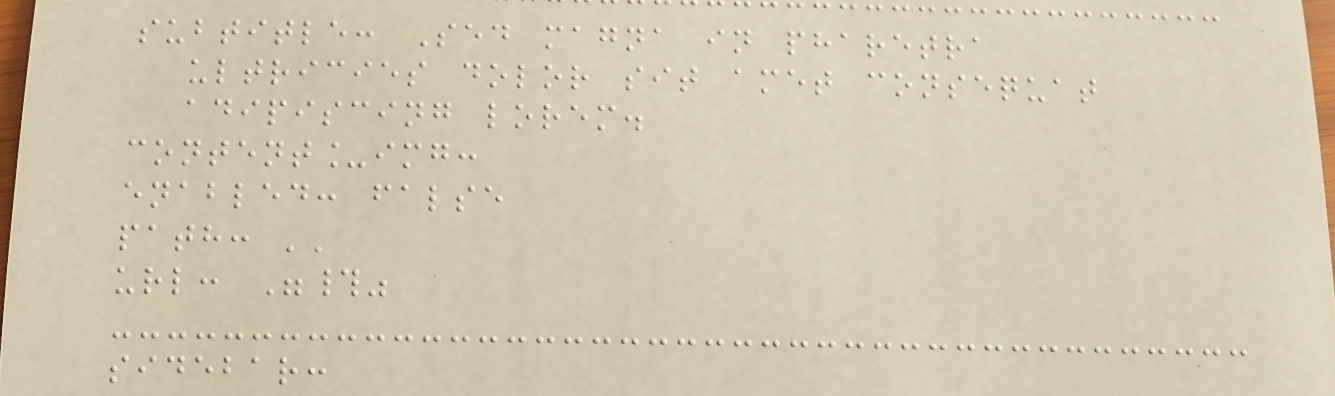subtitle: Sed magna in pharetra
ultricies dolor sit amet consequat
adipiscing lorem.
content_img:
enabled: false
path: ''
url: "#"
sidebar:
